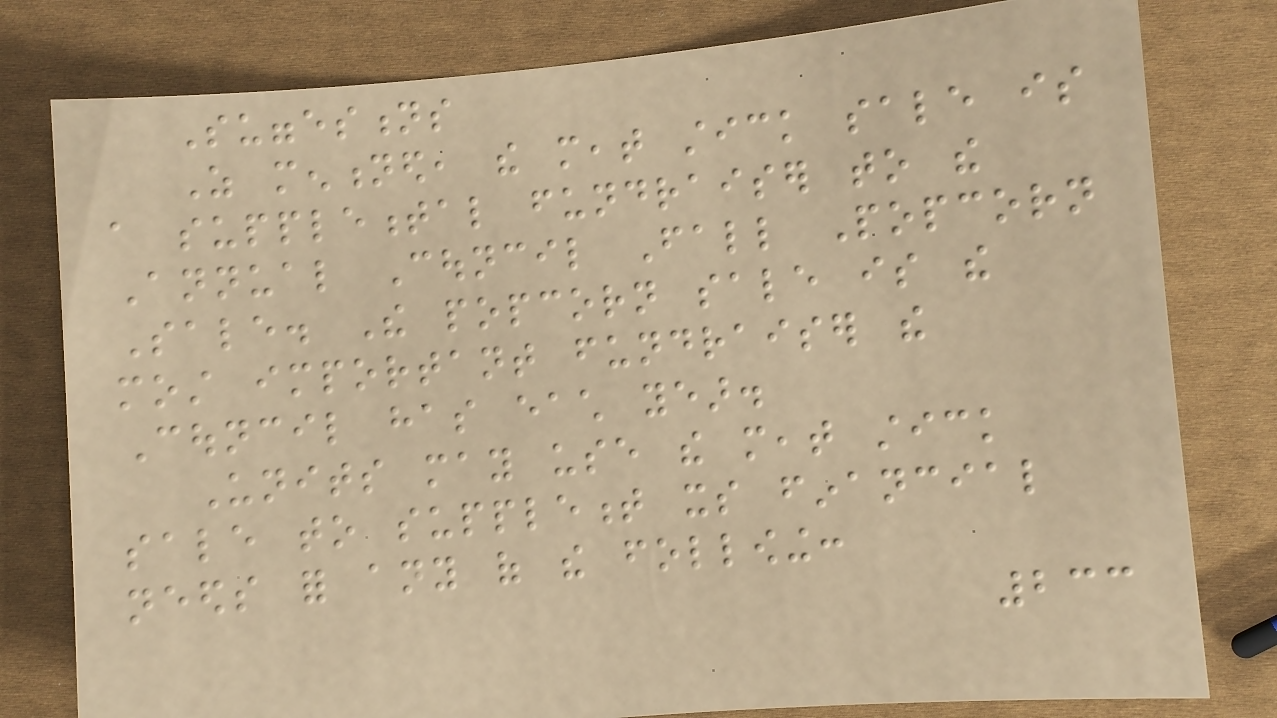Suggestions
As mentioned, the meat stick sale is
a supplemental fundraiser to the
Annual Council Fall Popcorn
Sale. The popcorn sale is the
most important fundraiser the
Council has each year.
Units may use the meat stick
sale to supplement its financial
needs for any of the following:
233
